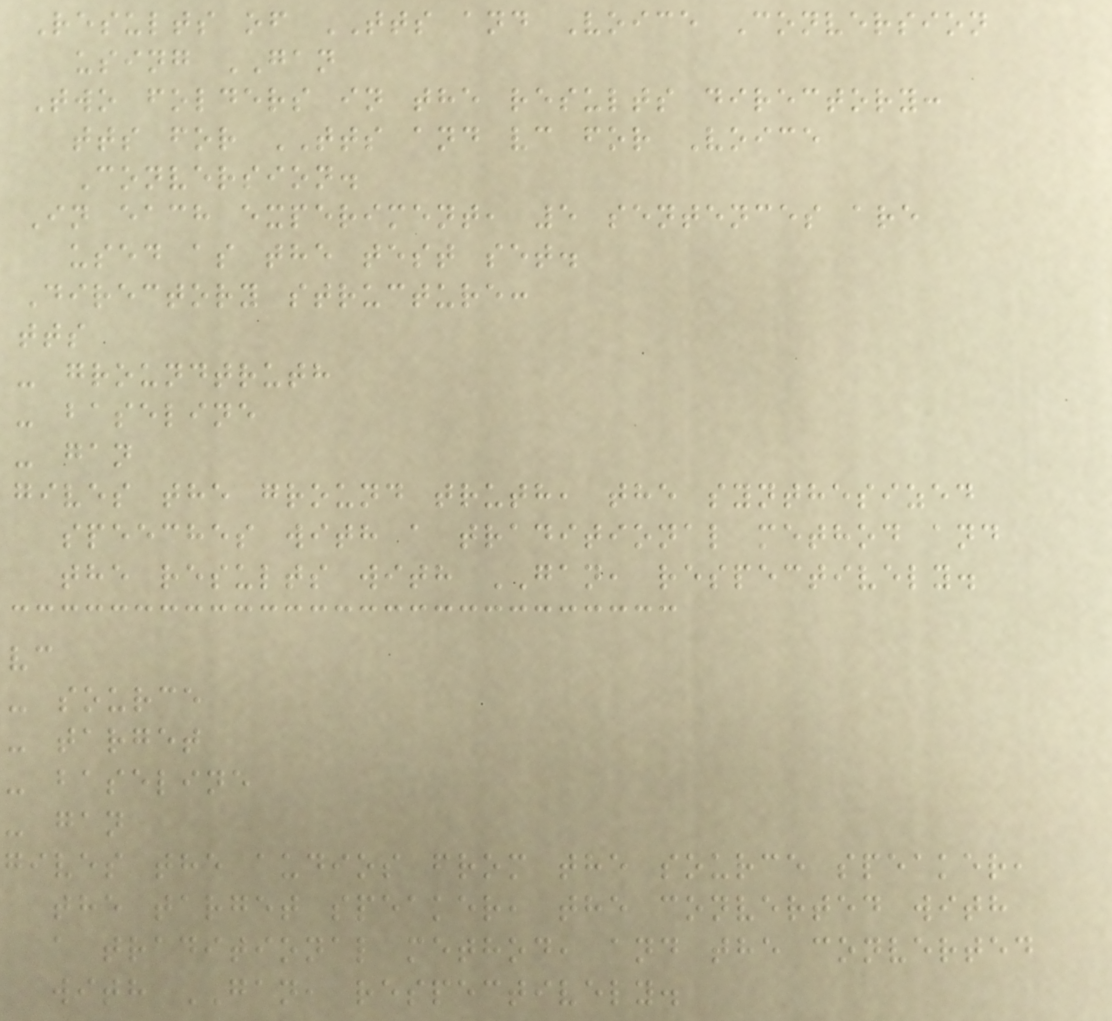Results of TTS and Voice Conversion
using GAN
Two folders in the results directory:
tts for TTS and vc for Voice
Conversion.
In each experiment, 5 sentences are
used as the test set.
Directory structure:
tts
- groundtruth
- baseline
- gan
gives the ground truth, the synthesized
speeches with a traditional method and
the results with GAN, respectively.
vc
- source
- target
- baseline
- gan
gives the audios from the source speaker,
the target speaker, the converted with
a traditional method, and the converted
with GAN, respectively.
